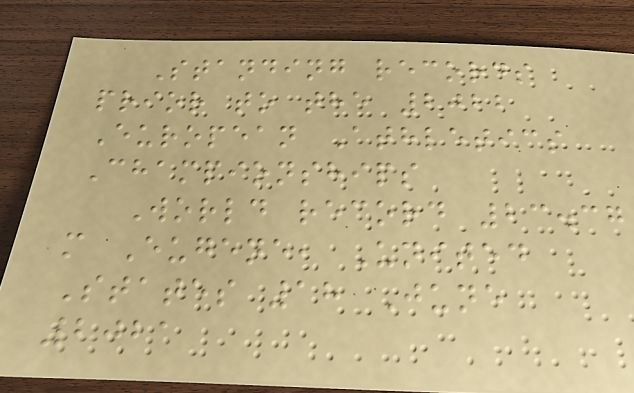Standing records
prior to the 2022
European Athletics
Championships
World record 23.37
m Eugene, United
States 18 June
2021
